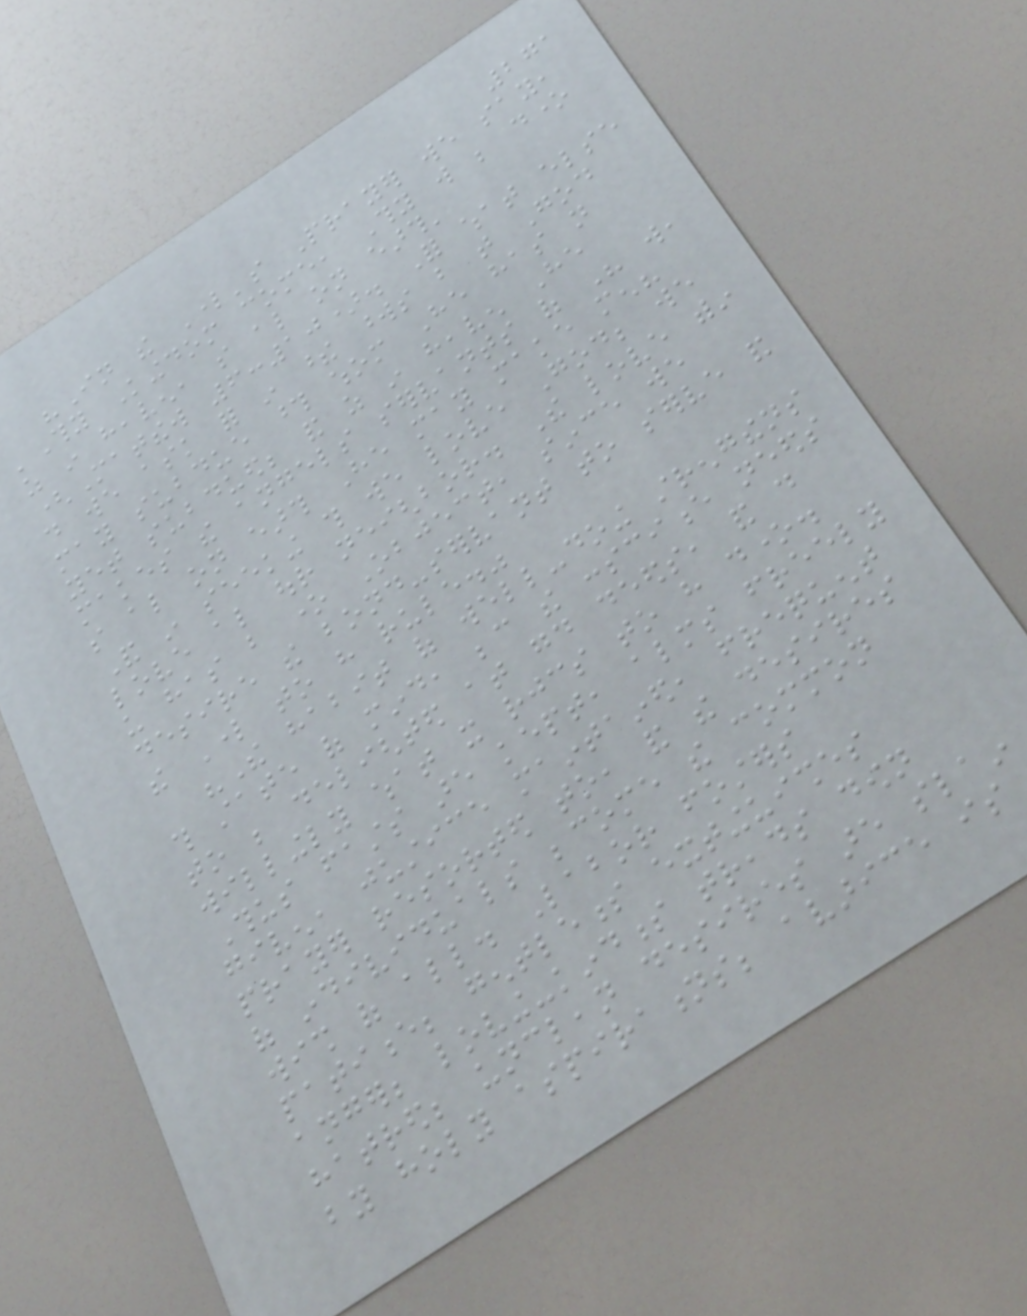271
"In the Lord's Prayer we say,
'Thy Kingdom come, Thy will be done
as in heaven, so also on earth'
(Matthew 6:10). For what else
do we ask for in these words but that God
may subdue those whom He has not
yet subdued; and as in heaven He
makes the angels servants of His will,
so also on earth He may make men?
And in seeking this we love God; we
love also our neighbor. The love within
us has but one Object, since we
desire the bond-servant to serve and
the Lord to have rule."
"The habit of well-doing strengthens
this state of mind, because the conscience needs
to be delighted at good deeds, and do
willingly what it rejoices to have done.
Thus fasts are kept, alms freely
given, justice maintained, frequent
prayer resorted to, and the desires
of individuals become the common
wish of all. Labor fosters
patience; gentleness extinguishes
anger; loving-kindness treads down
hatred; unclean desires are slain
by holy aspirations; avarice is
